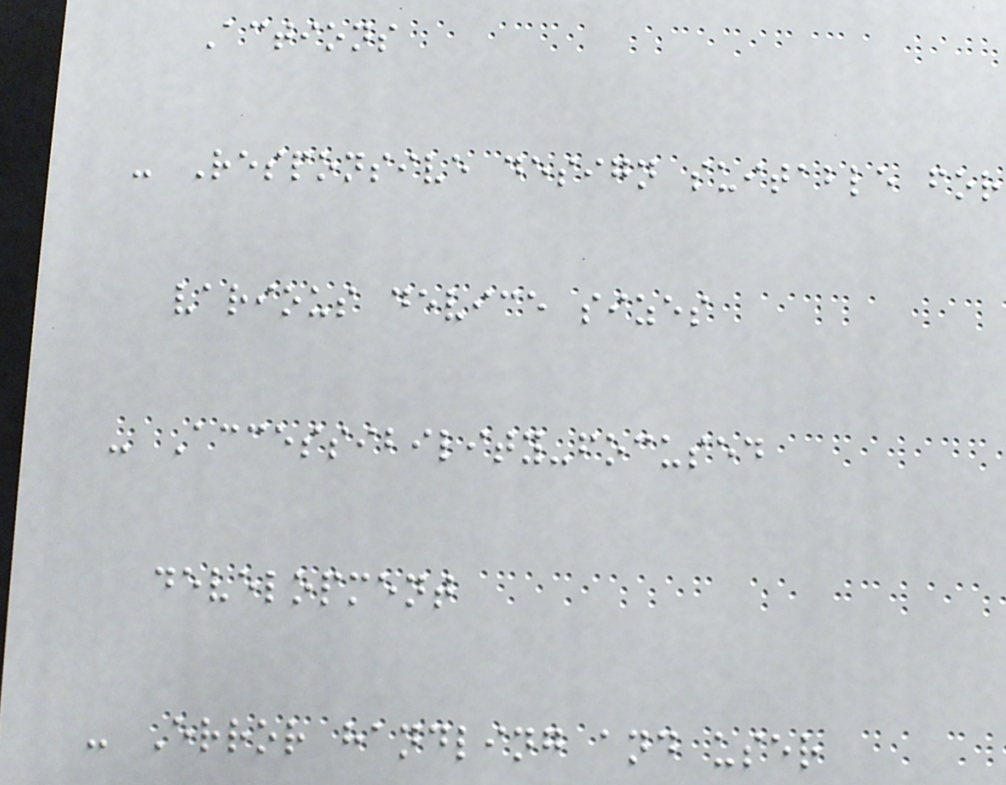Actions
- Responsive design suitable for
various device sizes
- Accessibility-focused
development
- Error handling and user
